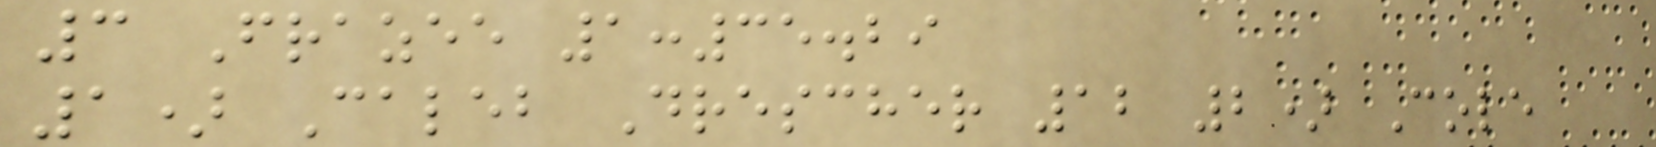3 Frazee 1:35.29
1) Caleb Drescher 12 2) Cole
